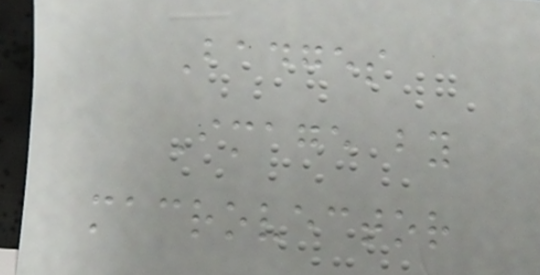Badges
Image by
macrovector
